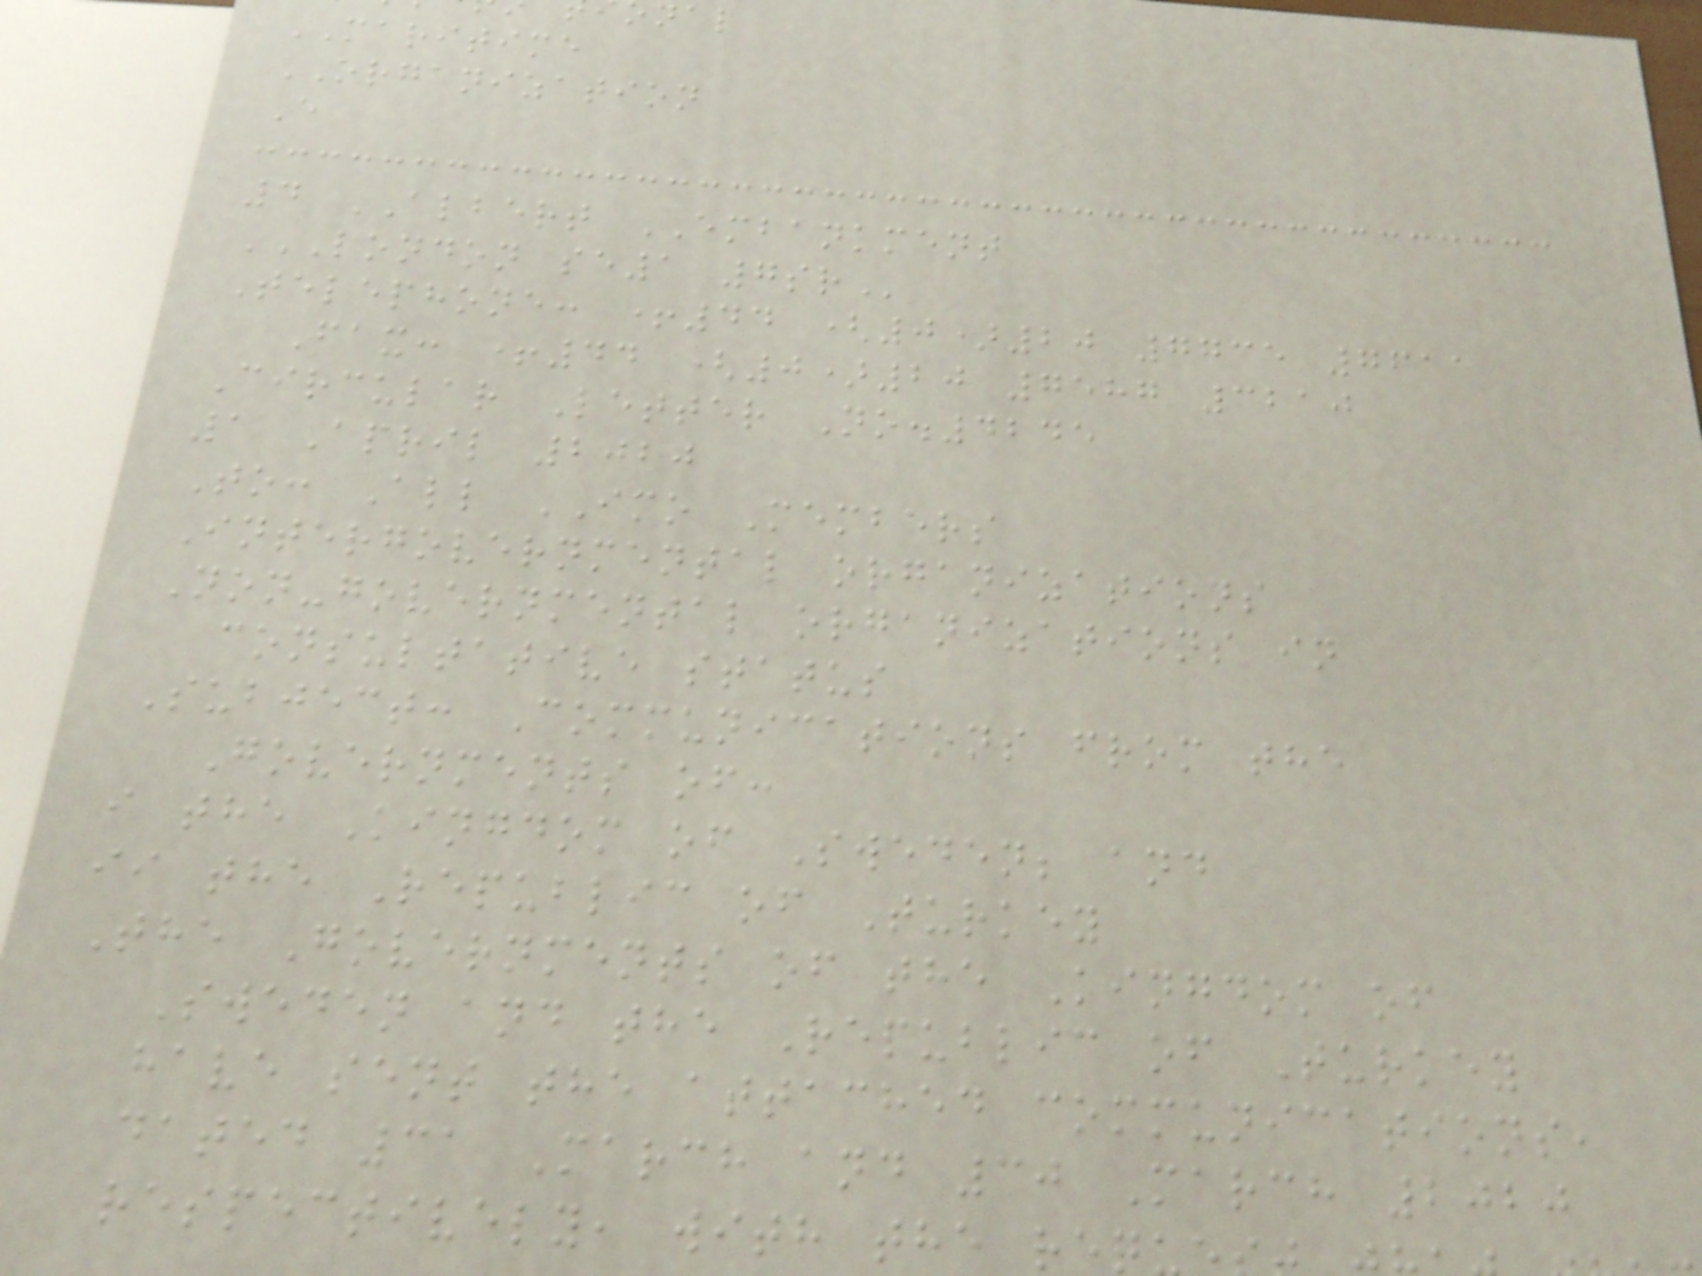MARITIME
ORGANIZATION
E
4 ALBERT EMBANKMENT
LONDON SE1 7SR
Telephone: +44 (0)20 7735 7611
Fax: +44 (0)20 7587 3210
Circular Letter No.4245
1 April 2020
To: All IMO Members
Intergovernmental organizations
Non-governmental organizations in
consultative status
Subject: Communications from the
Governments of:
i the Kingdom of Sweden; and
ii the Republic of Turkey
The Governments of the Kingdom of
Sweden and the Republic of Turkey
have sent the attached communications,
dated 31 March and 30 March 2020
respectively, with the req
